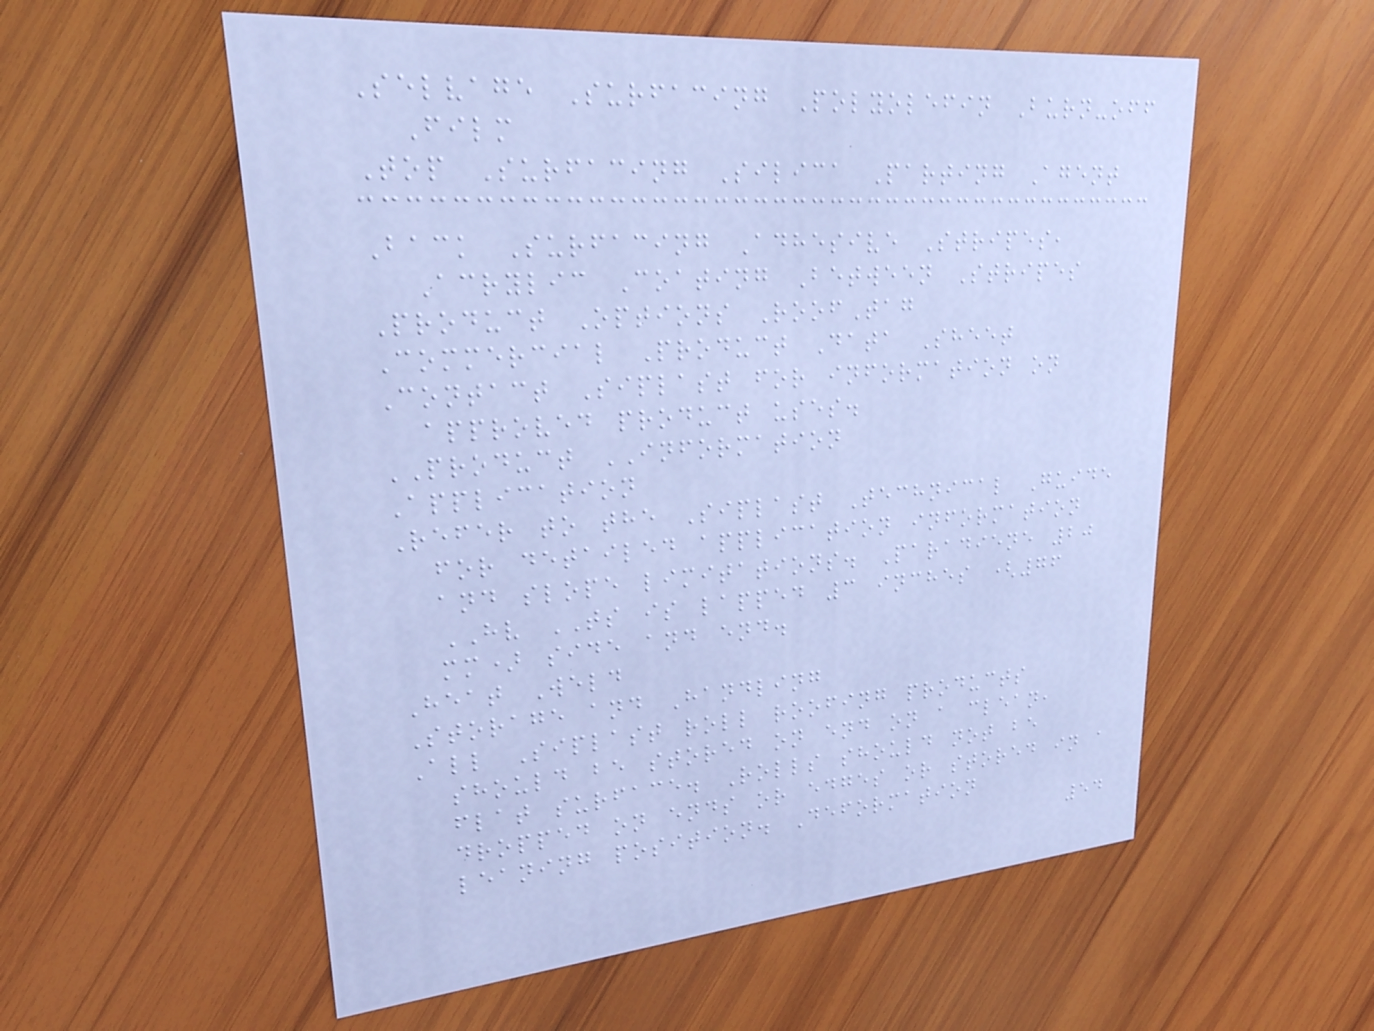Selvage Surfacing Polyolefin Burn-off
Film
Top Surfacing Silica Parting Agent
Back Surfacing Adhesive Stripes,
Acrylic Coating Between Stripes
Product Options RoofTag
Commercial Product Data Sheet
Contact Siplast for information on
approved product uses.
PRODUCT INFORMATION
Application
Refer to the Siplast Technical Guide
for detailed application information
and slope limitations. Paradiene 20
HV TS is lapped 3 inches (76
mm) side and end.
Heat Weld
Storage and Handling
All Siplast roll roofing products
should be stored on end on a clean,
flat surface. Rolls should not be
dropped on ends or edges or stored in a
leaning position. Deformation
54
